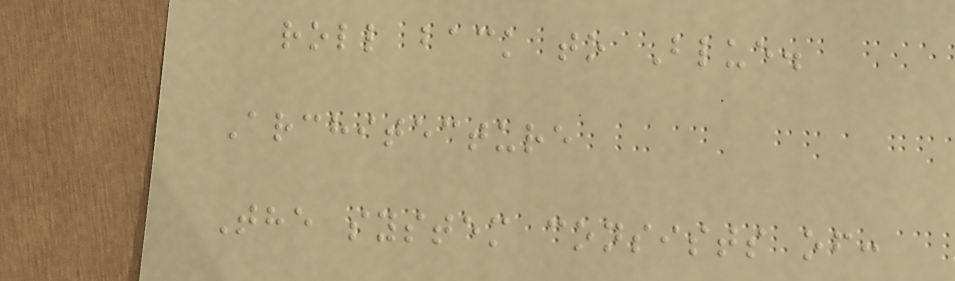roll back to Blue.
Architecture
The system consists of:
